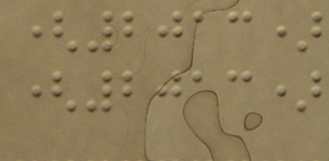(2013)
(2013)
